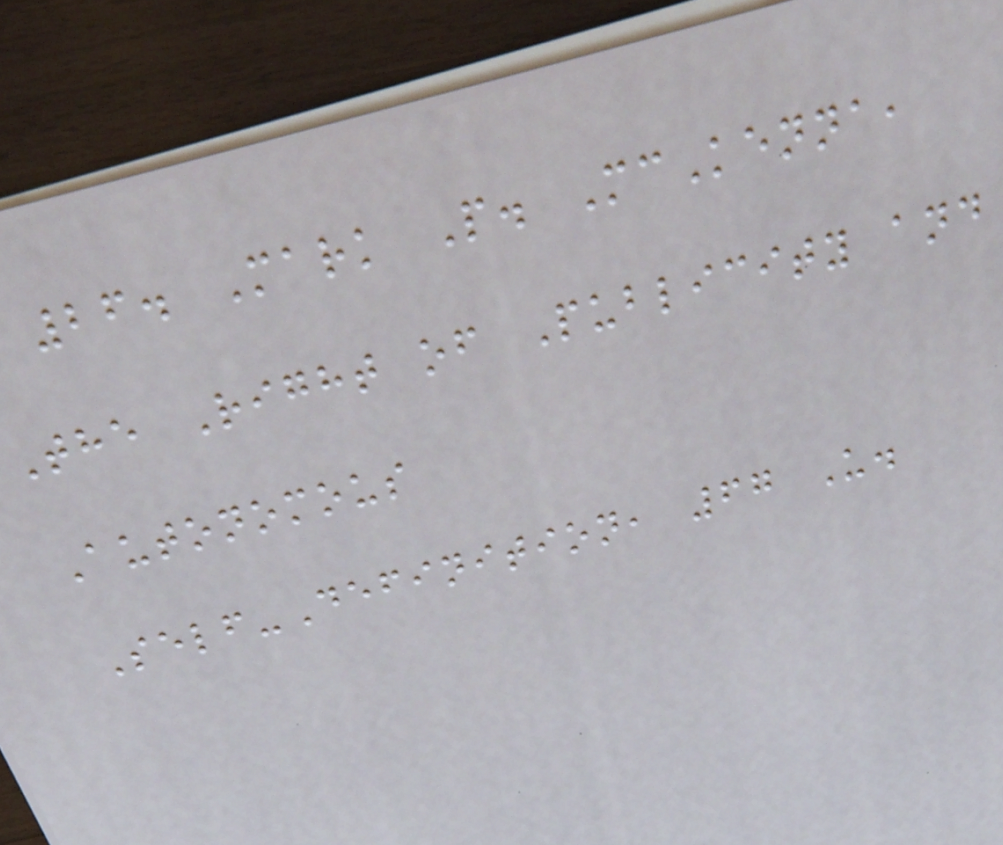26. Mark P. McKenna,
The Right of Publicity and
Autonomous
Self-Definition, 67 U.
